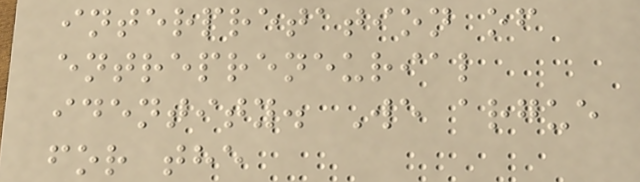interpretation of
entrepreneurial
identity. We argue
for the
